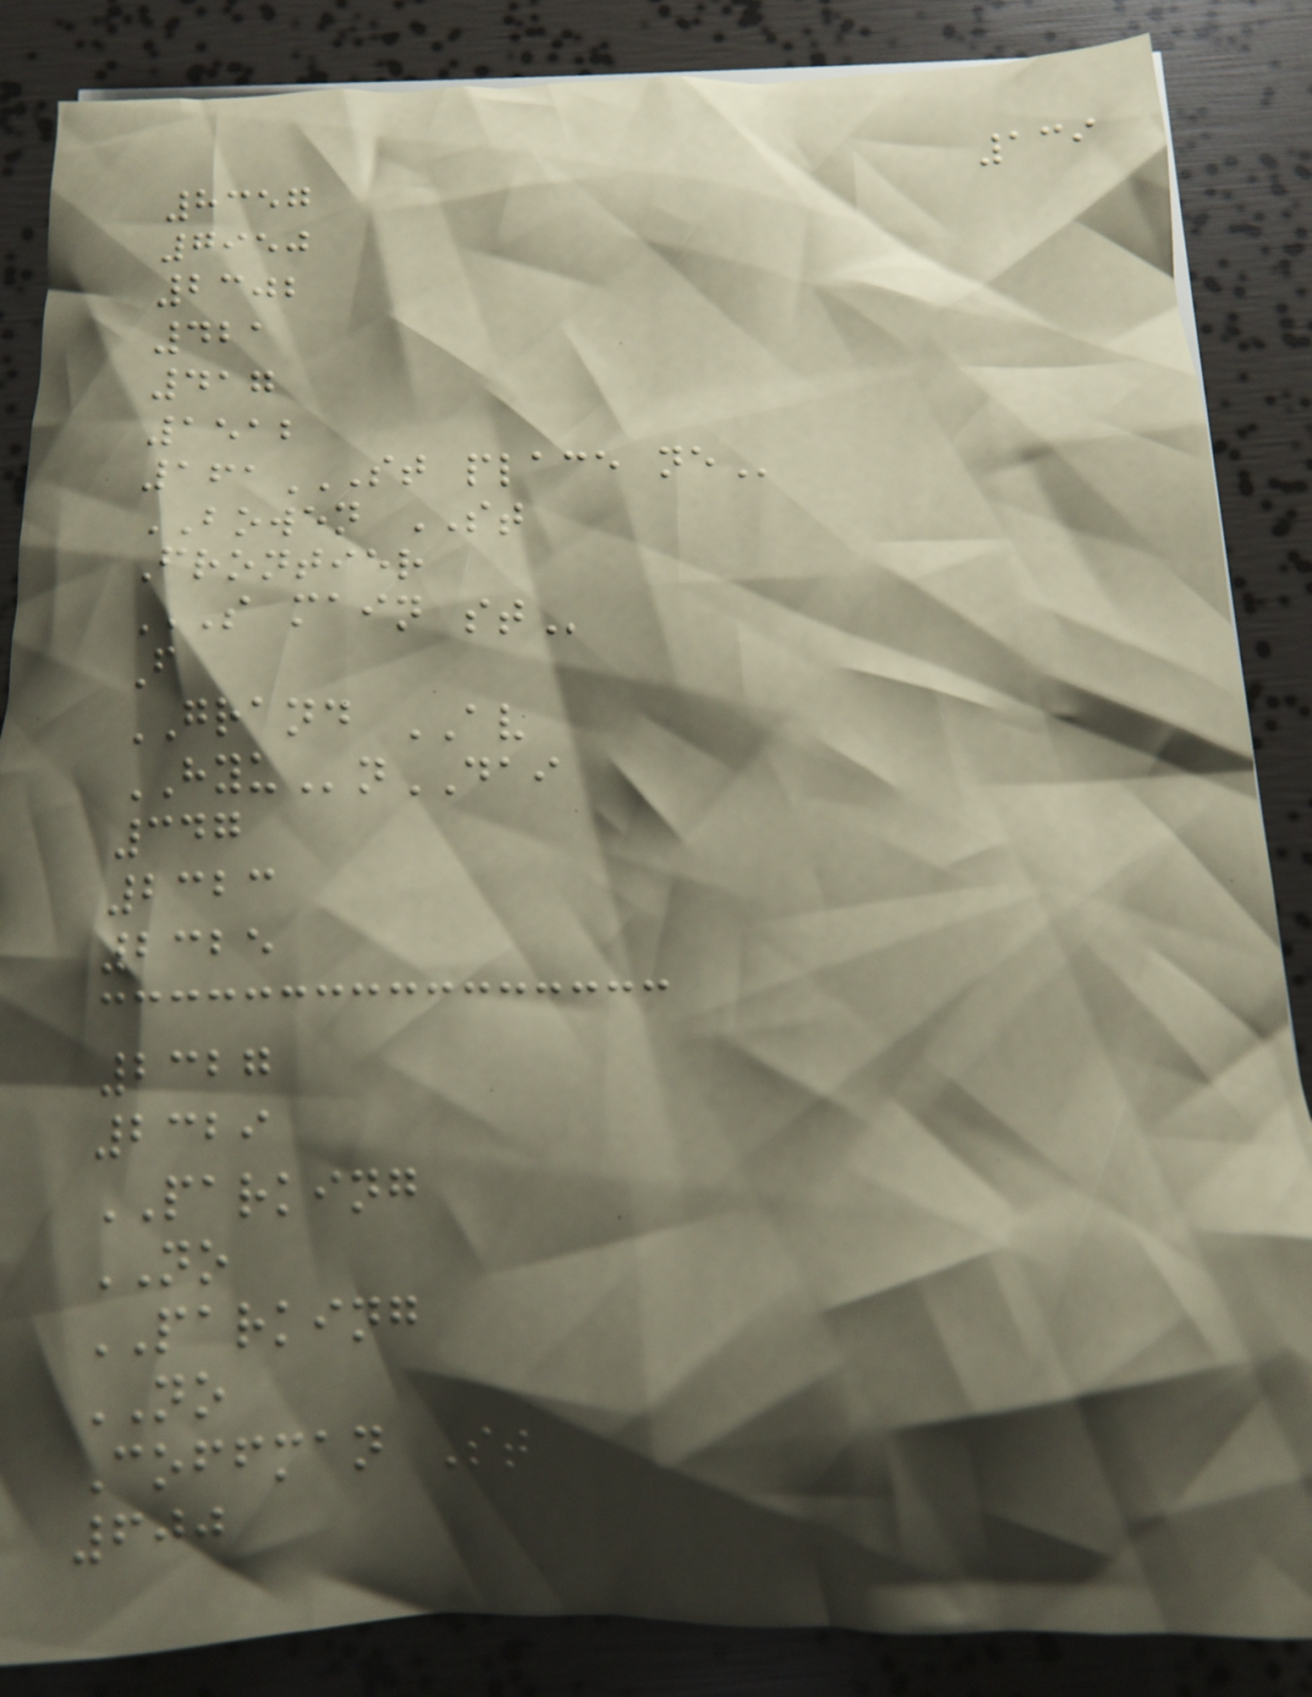139
8357
7950
2302
421
417
1512
161ST PLACE NE
BOWEN ST
Frontier
S MAIN ST
F
GRAND AV
HYUnDAI
347
2323
2325
2327
2329
PARKING
NO
PARKING
NO
Coffman St
600
